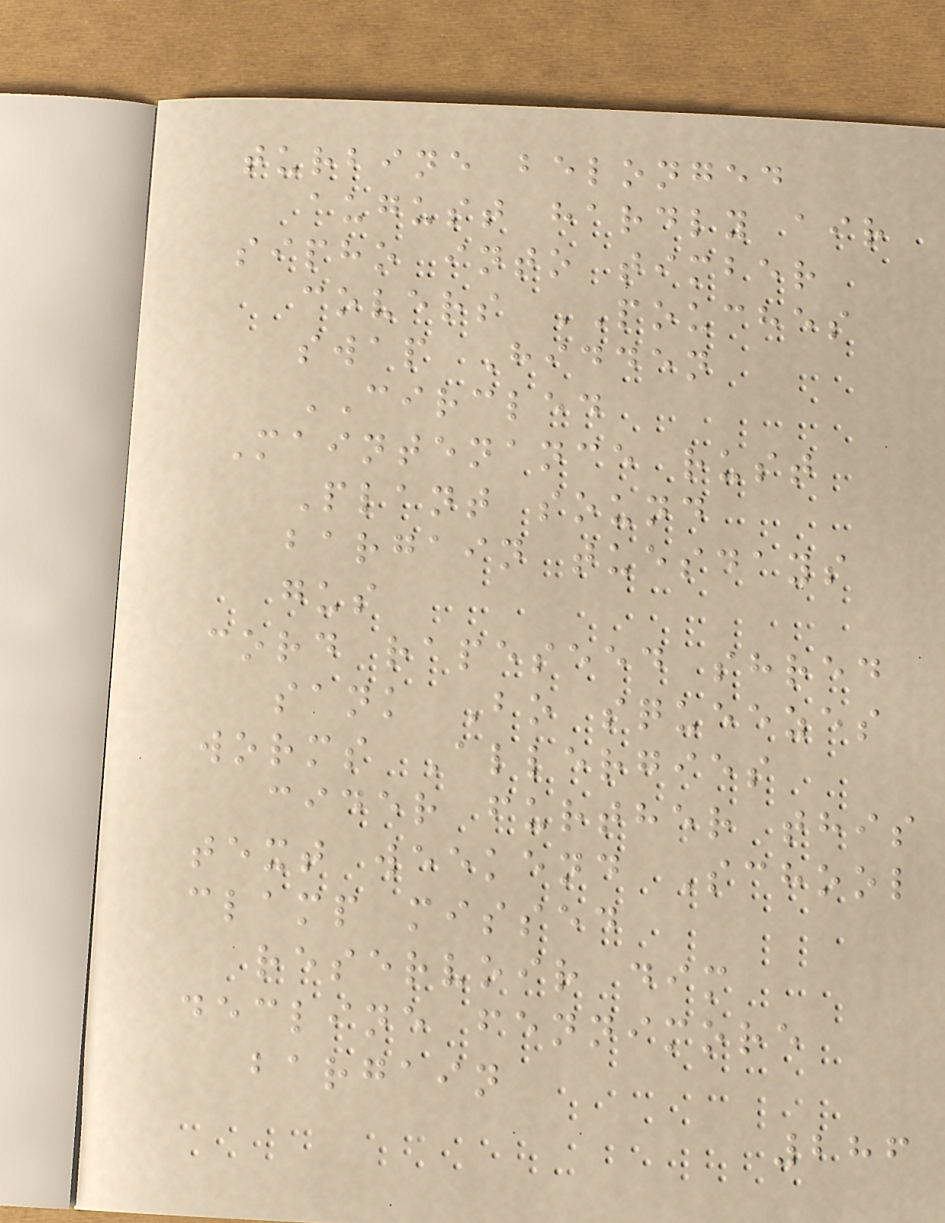turbine belonged
august hardly air
sipho into timber
covers POUCHES
swap Hidden
CIRCLED
Maintenance rust
Plant sound
bargain tuesdays
gus
cord rapeseed shred
sank Bo squeezes
worms Allergies
cider further this
text weekend School
clamp missed
reservoir dim
decline fennimore
bargain
286
